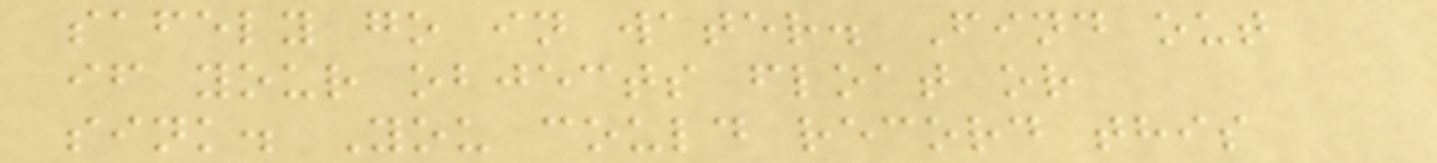safely go in water. Find out
if your objects float or
sink. You could record this
